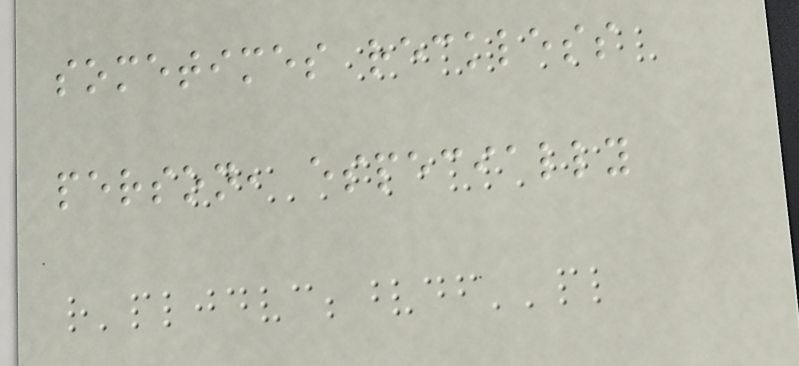sometimes reckless
person, especially
